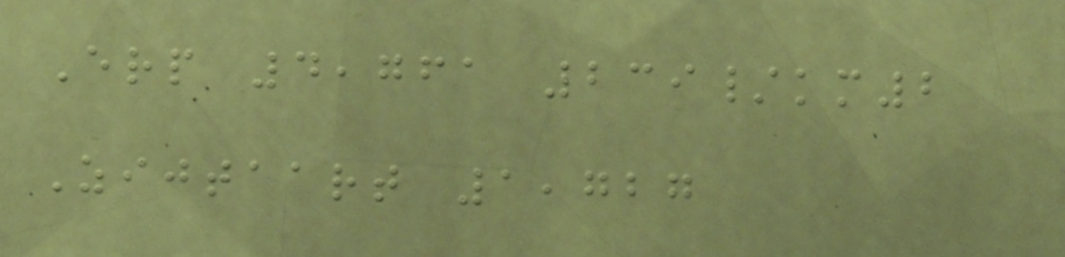Erp 4,761 239/km2
Zijtaart 1,727
